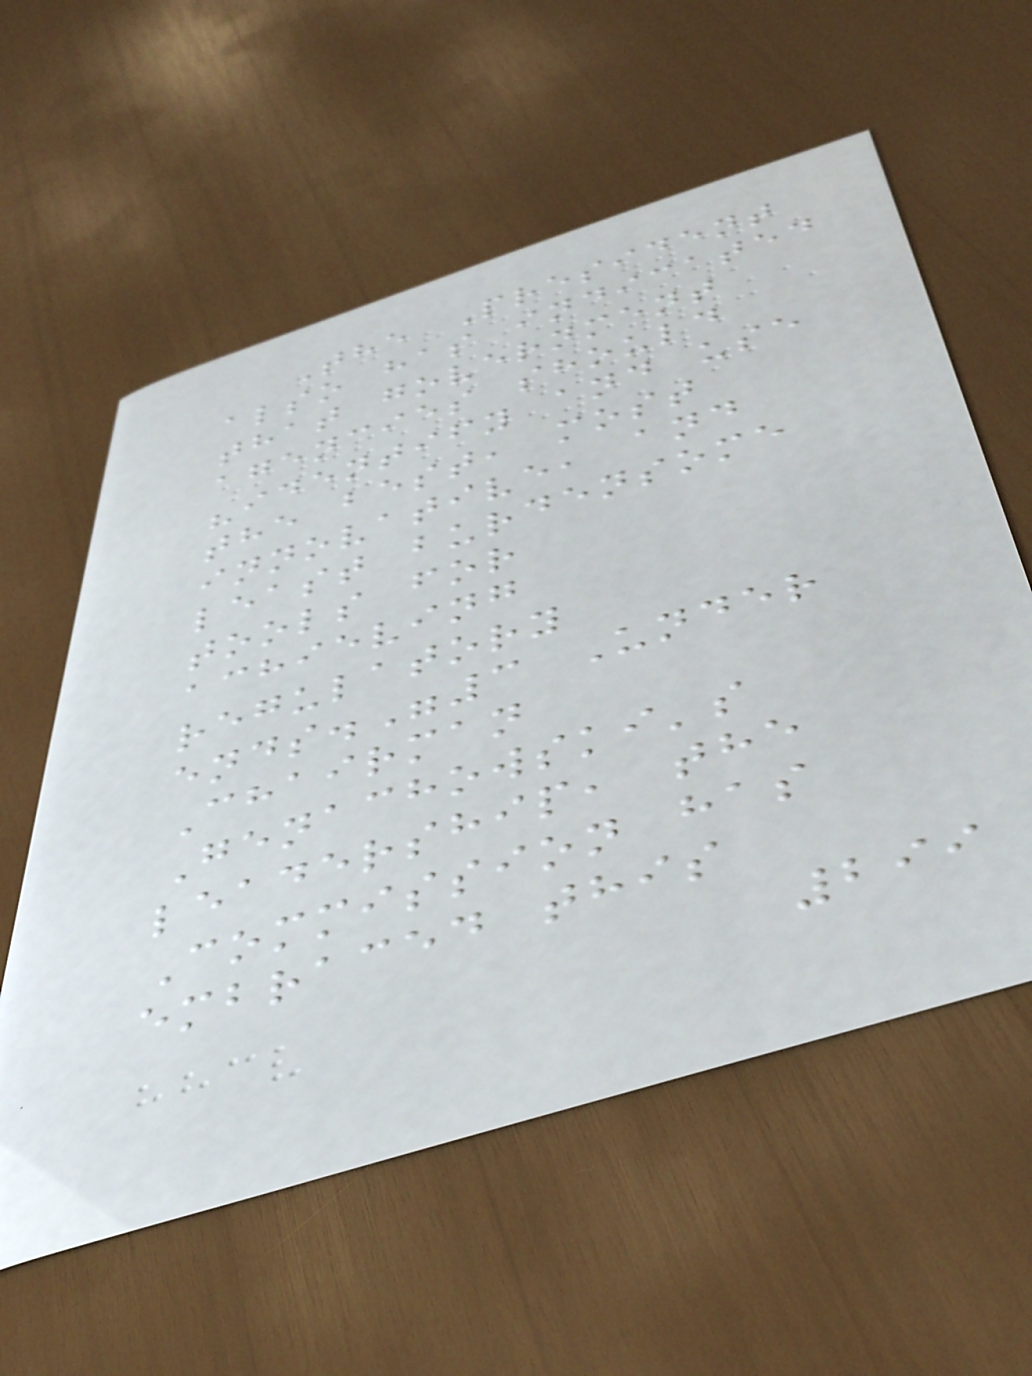The President
also has indicated
that government
agencies should
"identify and use
the best, most
innovative, and
least burdensome
tools for
achieving
regulatory
ends."3 Under
Chairman
Genachowski's
leadership, the
Commission has
embraced this
299
